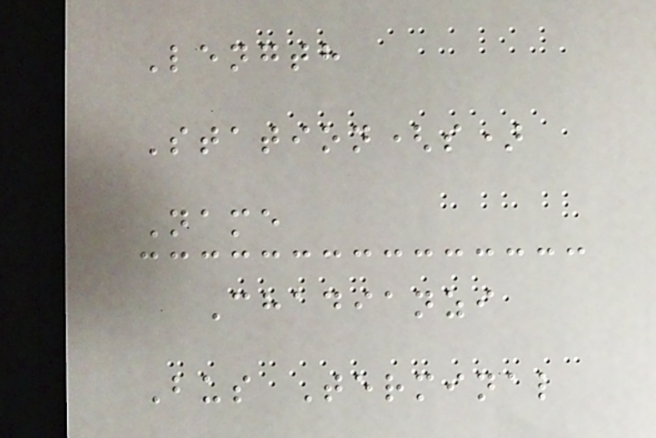Length
Station(s)
Name
Chadianzi
Bus Terminal
